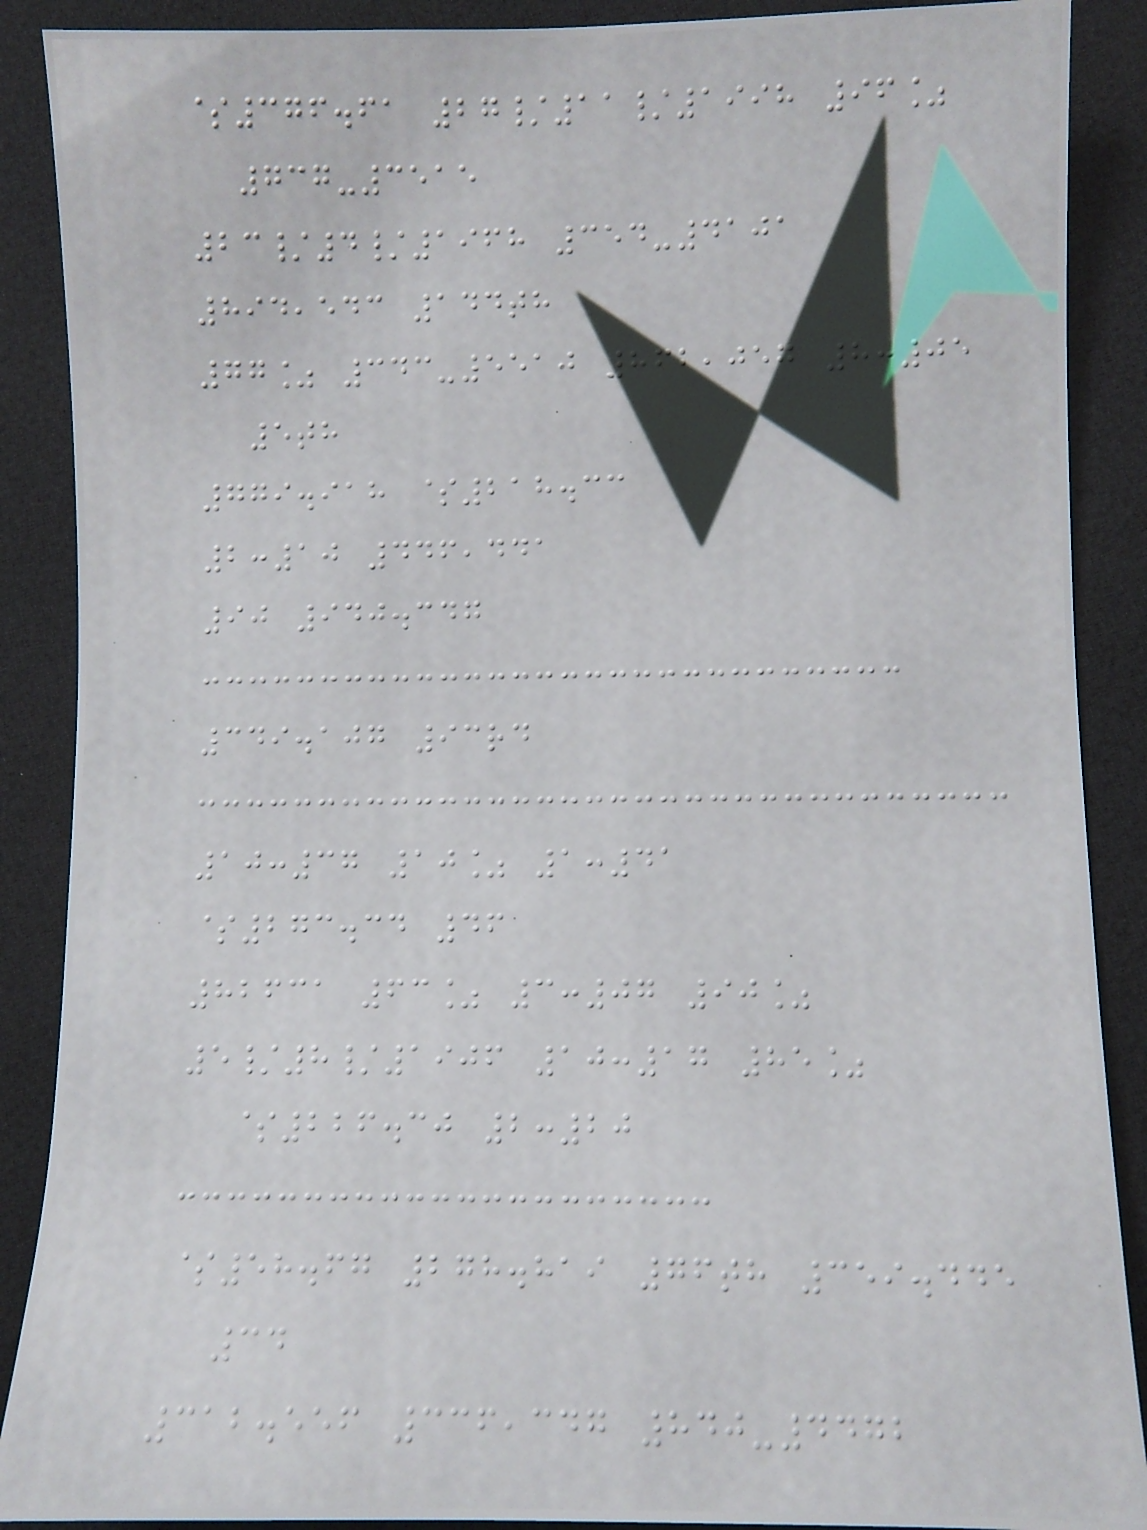$376.61 27/11/1998 96%
737-3515
23/4/1968 354-4101
894,543 144th
77% 343-5510 862,057 8:05
5th
779.918 $218.33
2:10 446,441
90 940.347
349.107 93rd
10:37 10% 1:41
$273.34 46
82631 63% 3:07 90%
5/8/1906 10:17 85%
$226.30 2:20
$58.67 278.819 76th 359.445
34
312.556 336,347 840-4472
